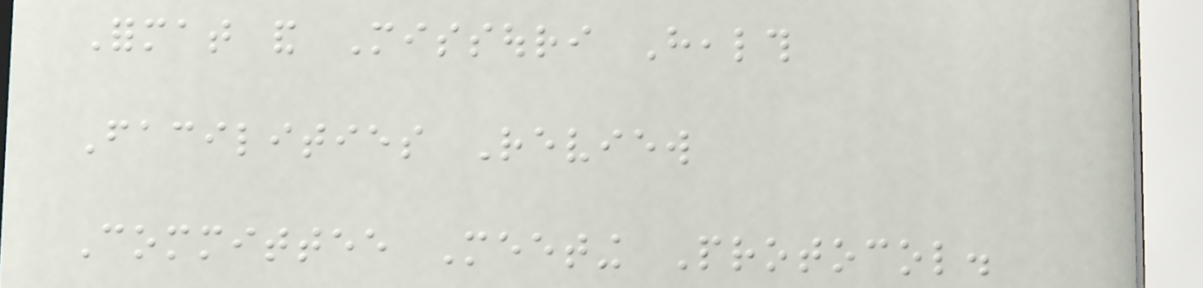Format and Missouri Health
Facilities Review
Committee Meeting Protocol.
